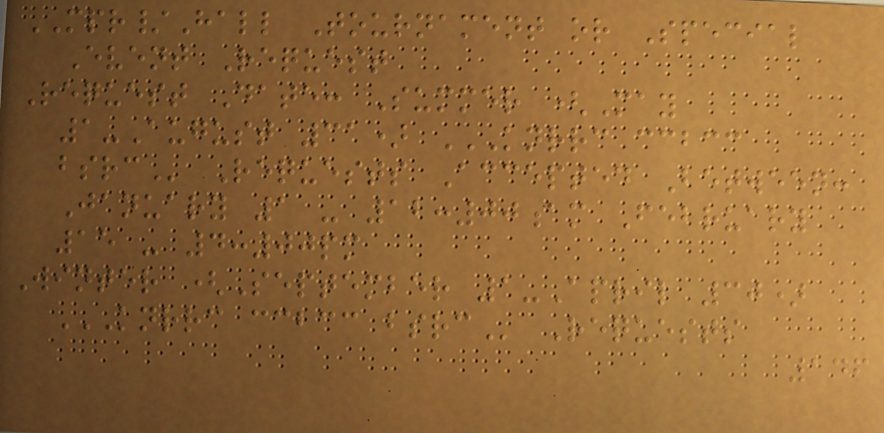MPR/Hall Tournament or Special
Event Request
Request Date: Summer (May
1-August 31) KNRRC CCBCC
BSRC Requests Accepted Between:
January 1 - 12:00am February
15 - 4:00pm
Winter (September 1-April 30)
KNRRC CCBCC BSRC Requests
146
